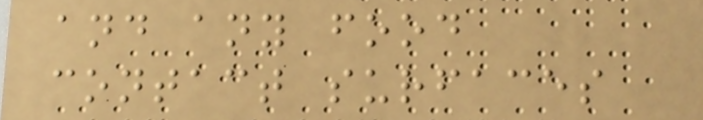and any food
contact surfaces
